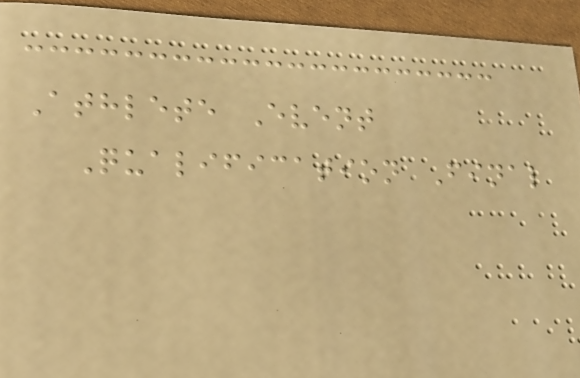Athlete Event
Qualification Final
